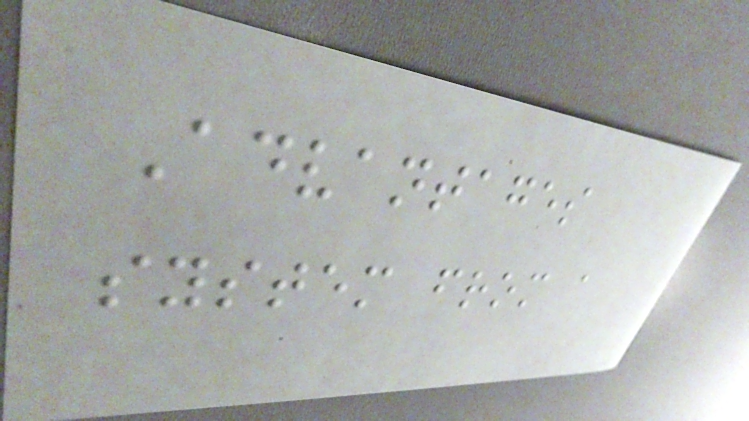Advantages
system from a
